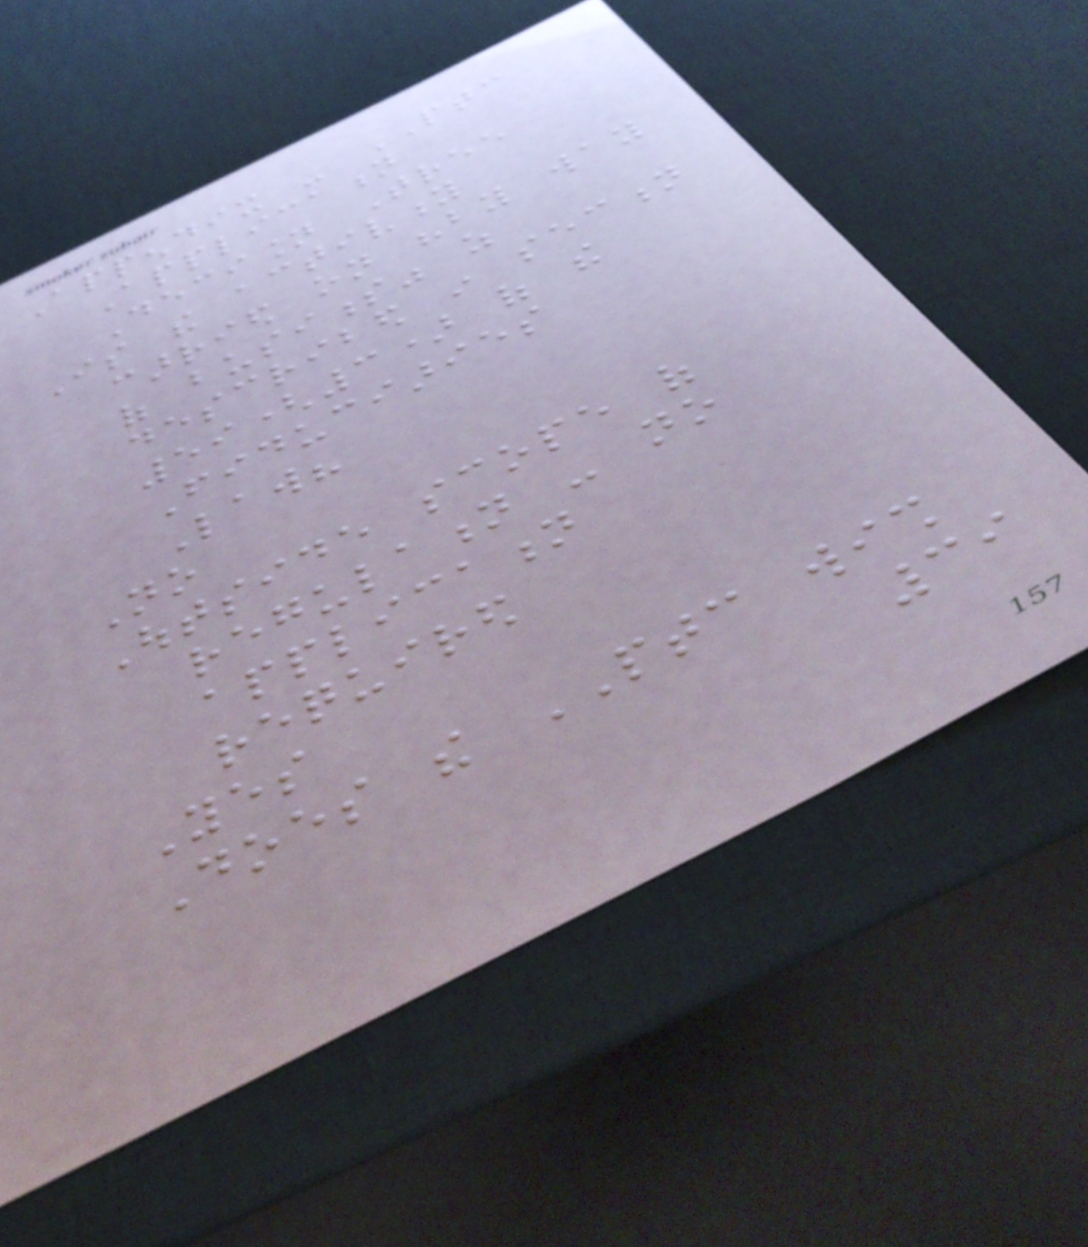Appendix - PTC
Application
Decision Tree
Is the activity
carried on "by way
of business" as
described in section
59(3) of the
Fiduciaries
Law?
No
Outside scope of
regulation - no
application
required
Yes
Does the PTC wish
39
